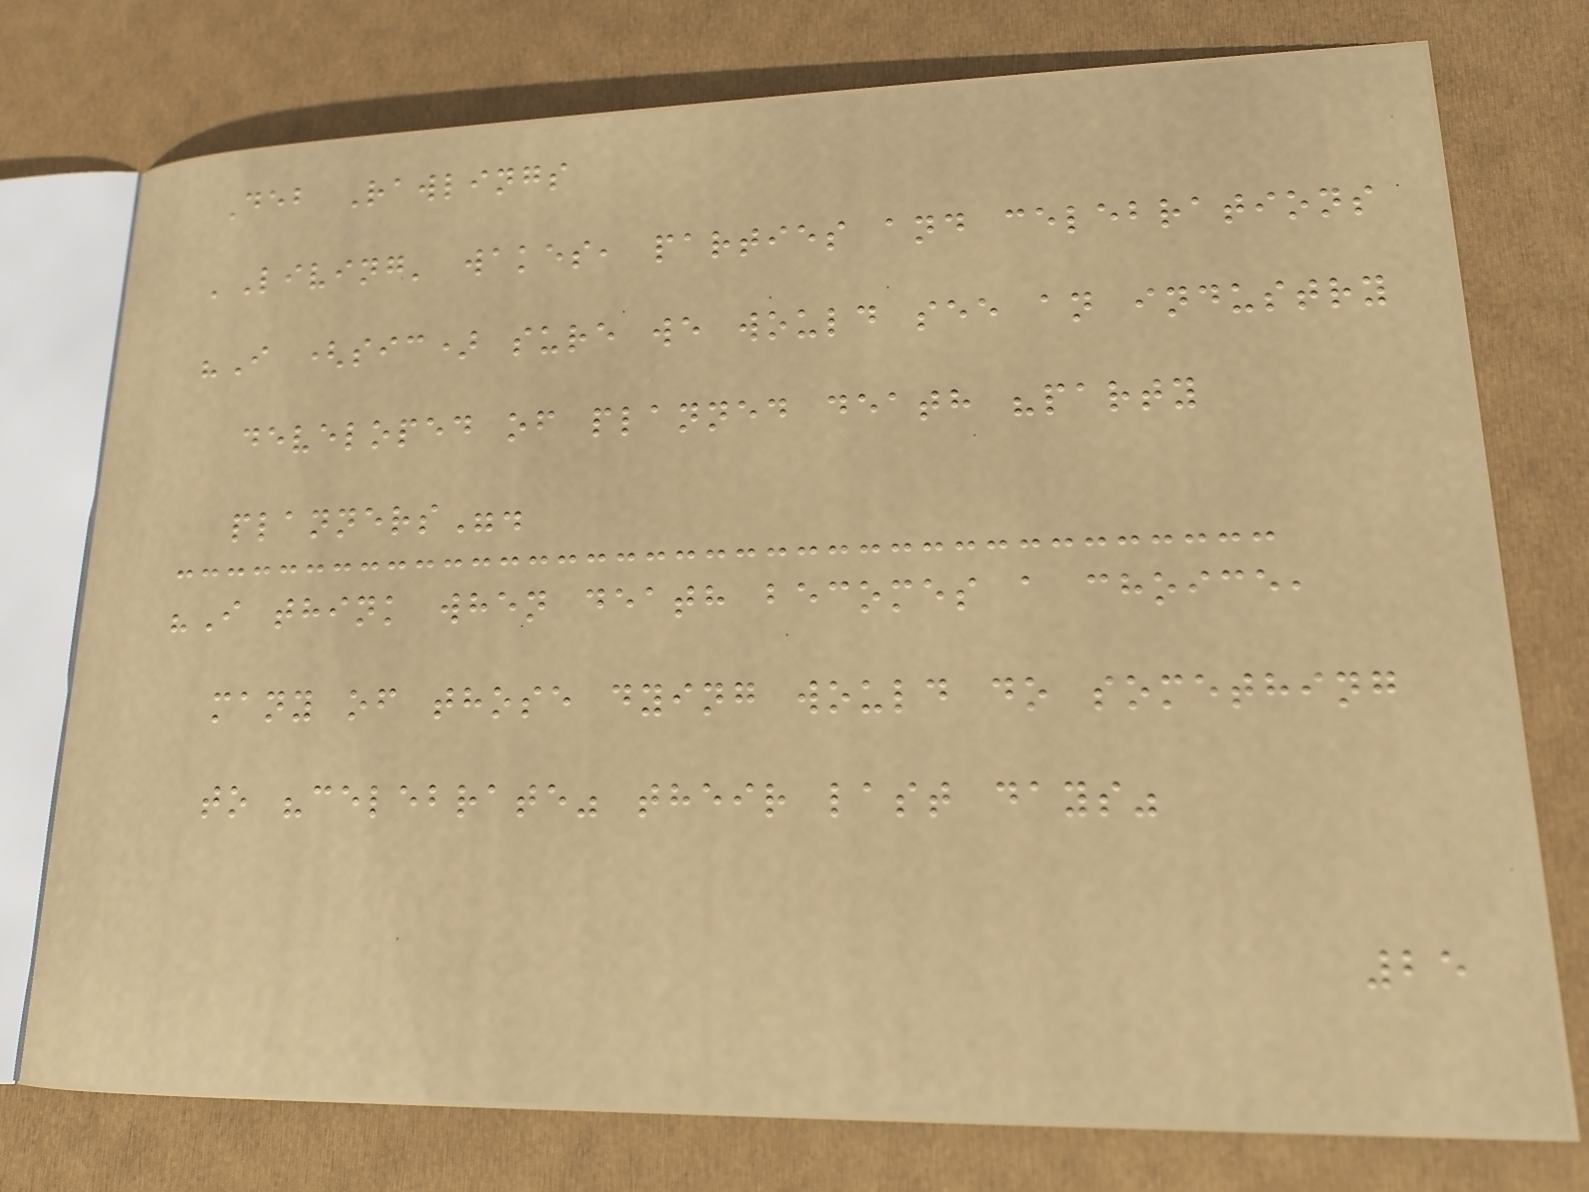Deb Rawlings
'Living' wakes, parties and celebrations
"I (sic) sure we would see an industry
developed of planned death "party
planners".
"I think when death becomes a choice,
many of those dying would do something
to "celebrate" their last days"
25
